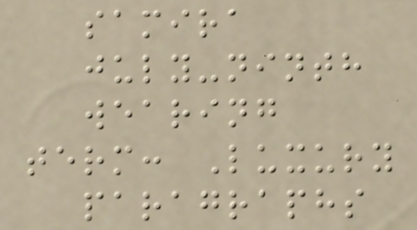samira
july-ninth
wearing
term: Luxury
paragraphs
